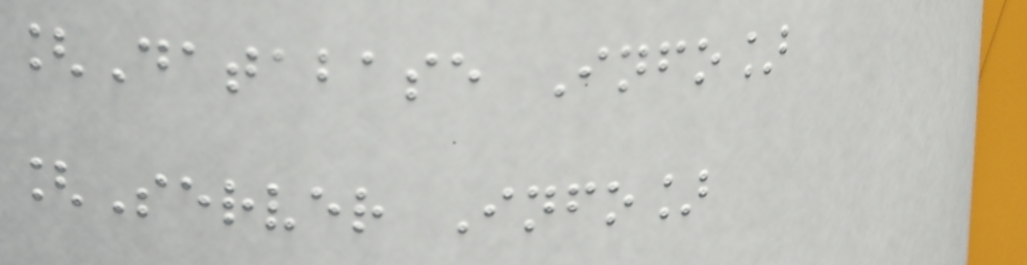[Database Info]
[Server Info]
